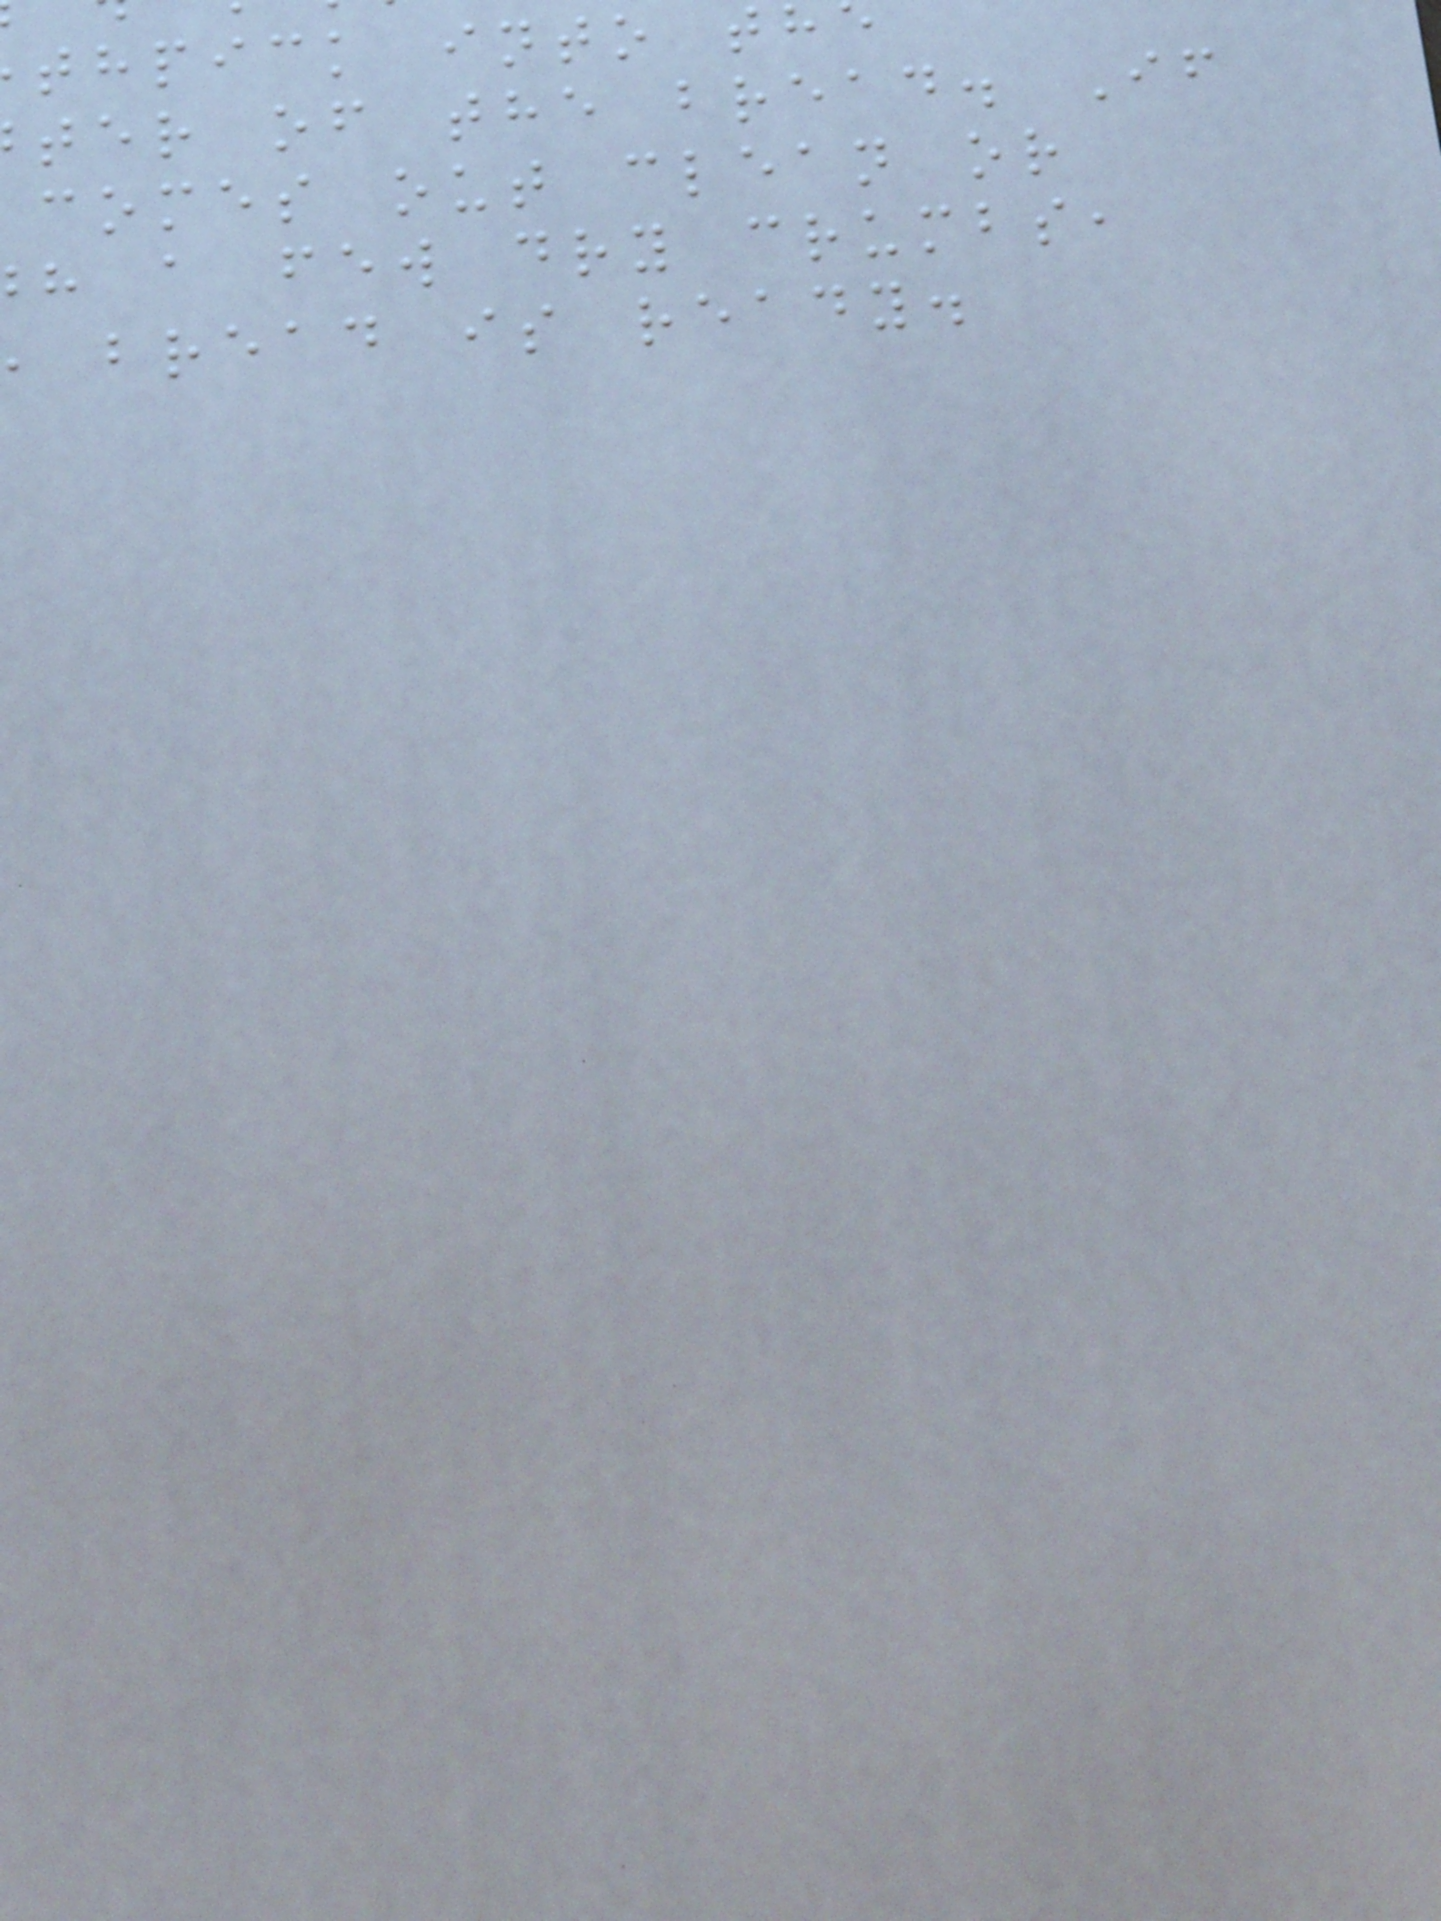thpick into th
ter of the bread. If
comes out clean or
h a few dry crumbs,
bread is ready.
